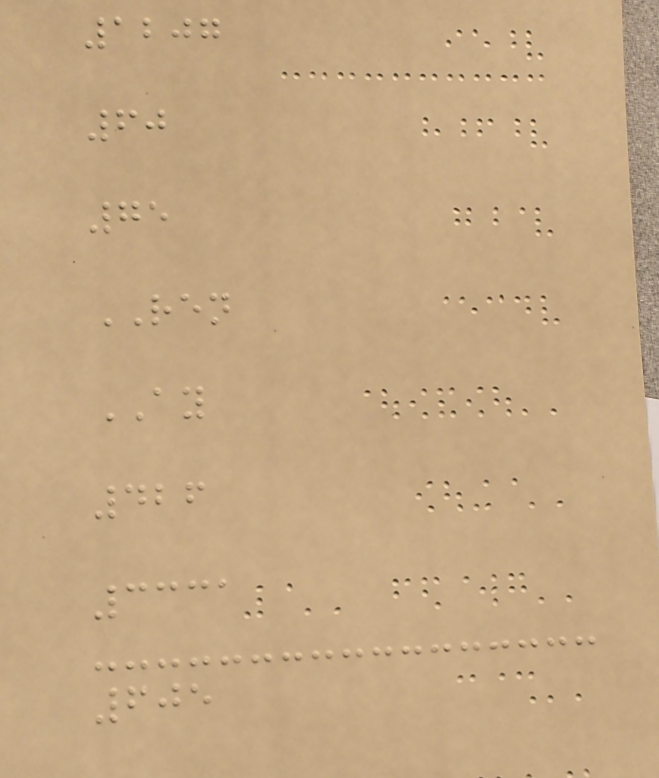1207
60
75
REN
AY
426
3331
605
